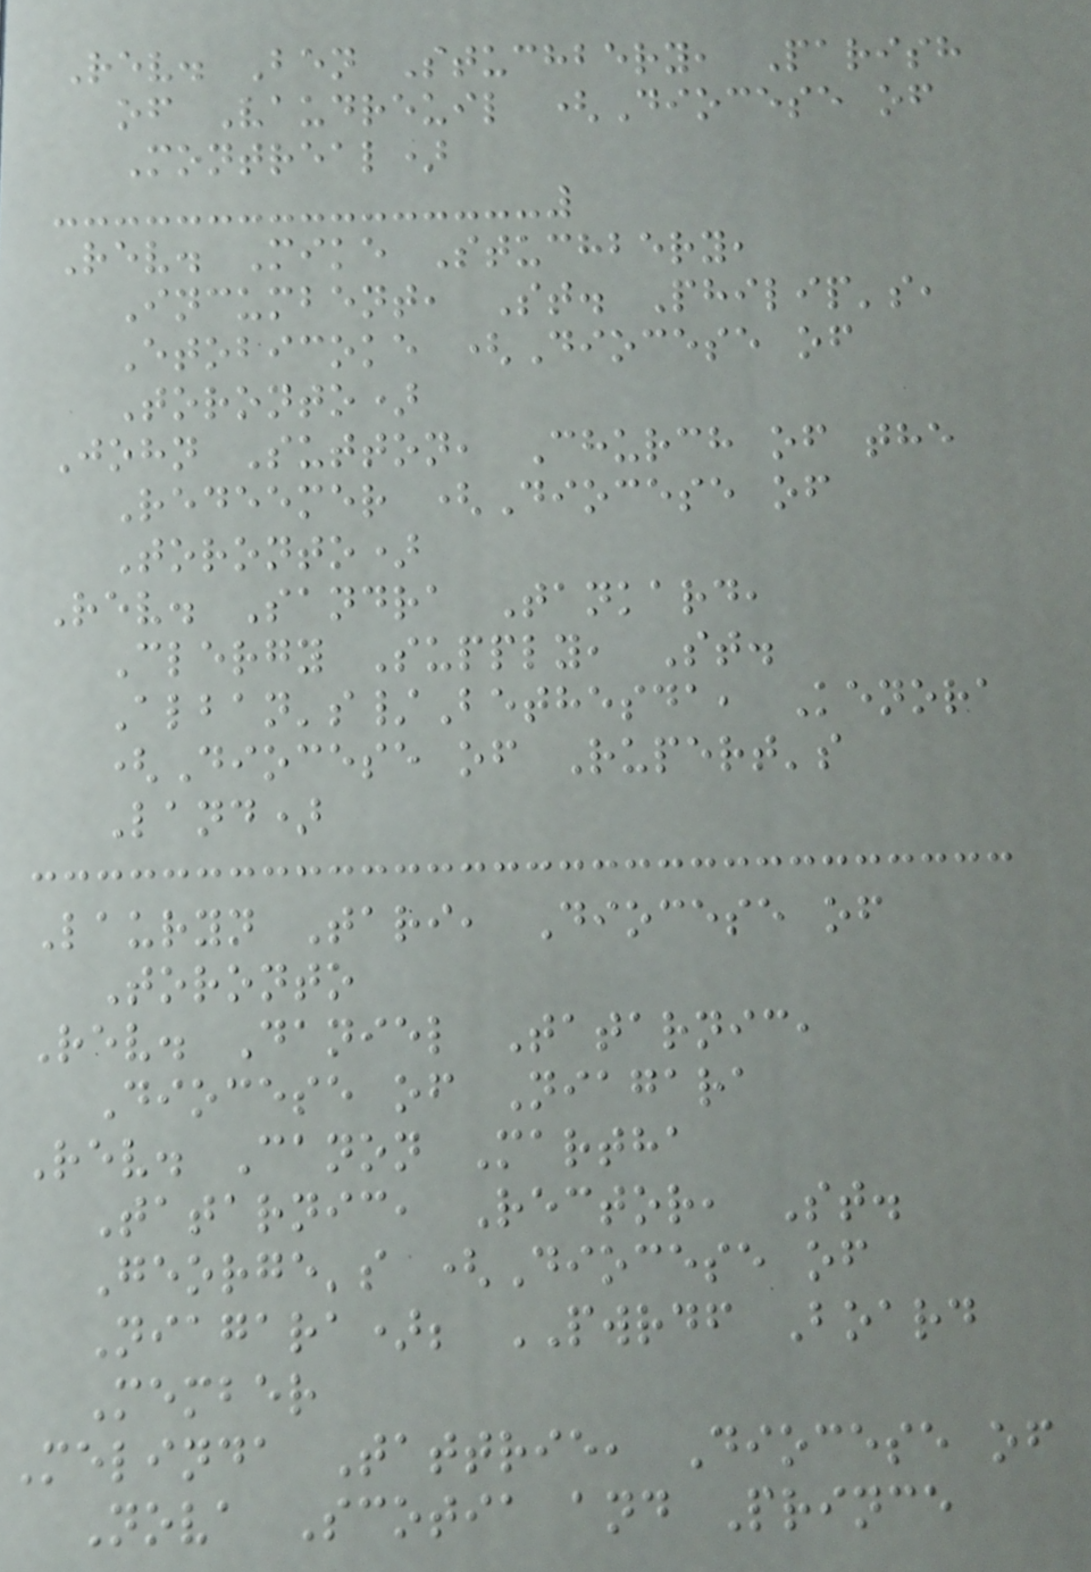Rev. Ben Stuchbery, Parish
of Vaudreuil (Diocese of
Montreal)
Rev. Mike Stuchbery,
Incumbent, St. Philip's,
Etobicoke (Diocese of
Toronto)
John Sutton, Church of the
Redeemer (Diocese of
Toronto)
Rev. Sandra Tankard,
Clergy Supply, St.
Alban's/Bethesda, Kenora
(Diocese of Rupert's
Land)
Lauryn Tari, Diocese of
Toronto
Rev. Daniel Tatarnic,
Diocese of Niagara
Rev. Canon Martha
Tatarnic, Rector, St.
George's (Diocese of
Niagara); PWRDF Board
Member
Melinda Tattrie, Diocese of
Nova Scotia and Prince
